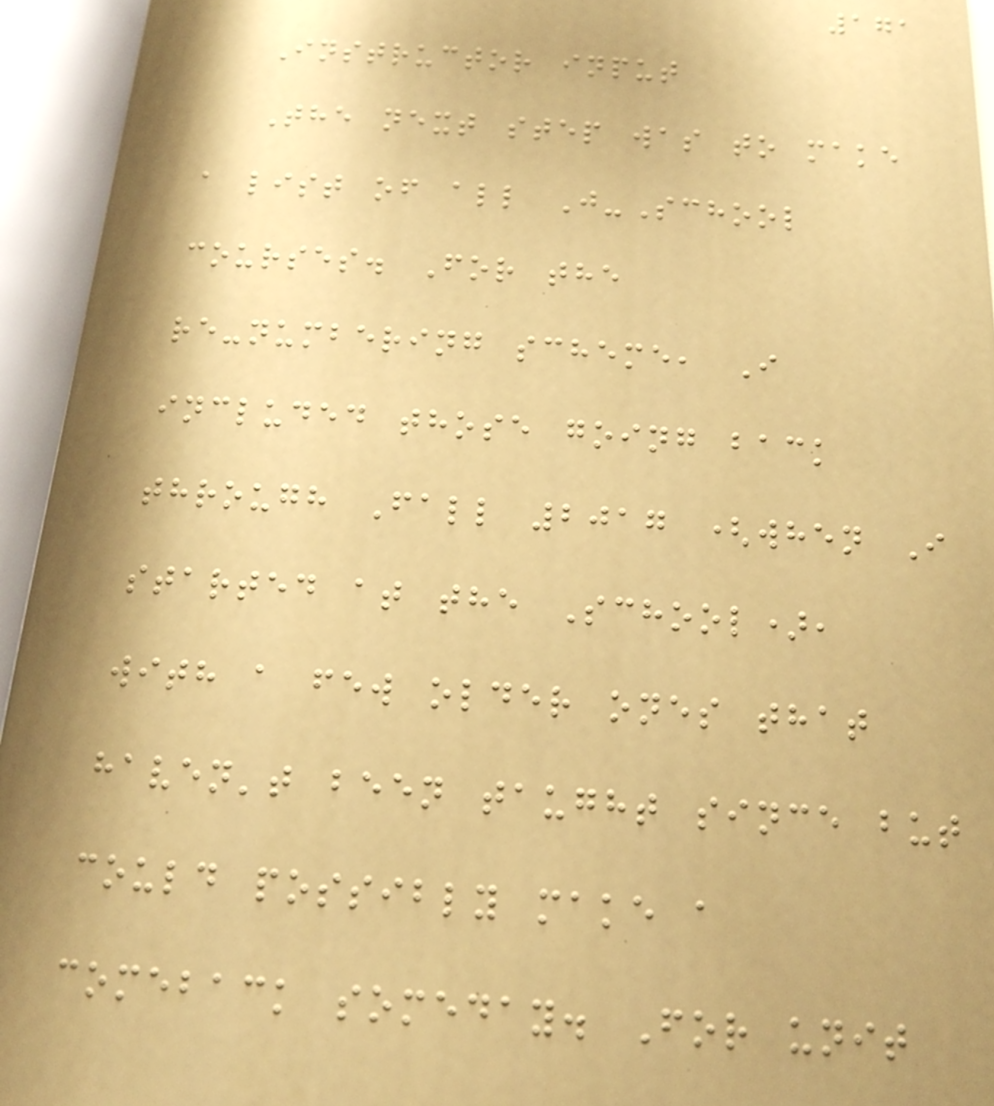171
Instructor input
The next step was to make
a list of all J-School
courses. For the
re-numbering scheme, I
included those going back
through Fall 2017 (when I
started at the School),
with a few older ones that
haven't been taught since but
could possibly make a
comeback someday. For unit
